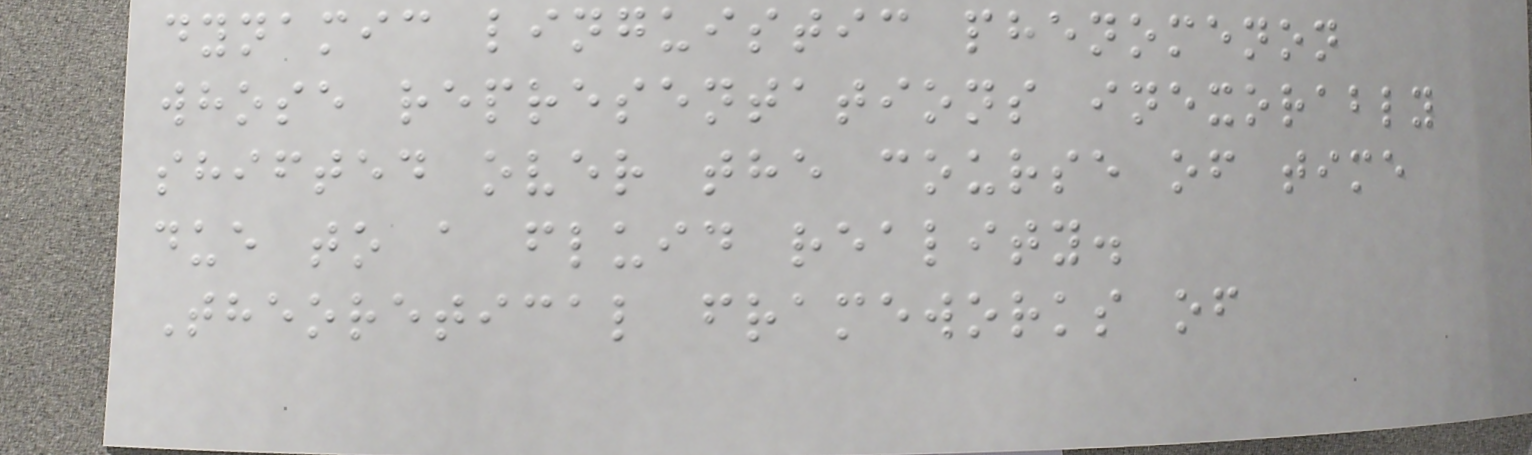dynamic linguistic phenomenon
whose representations inexorably
shifted over the course of time
due to a fluid reality.
Theoretical frameworks of
